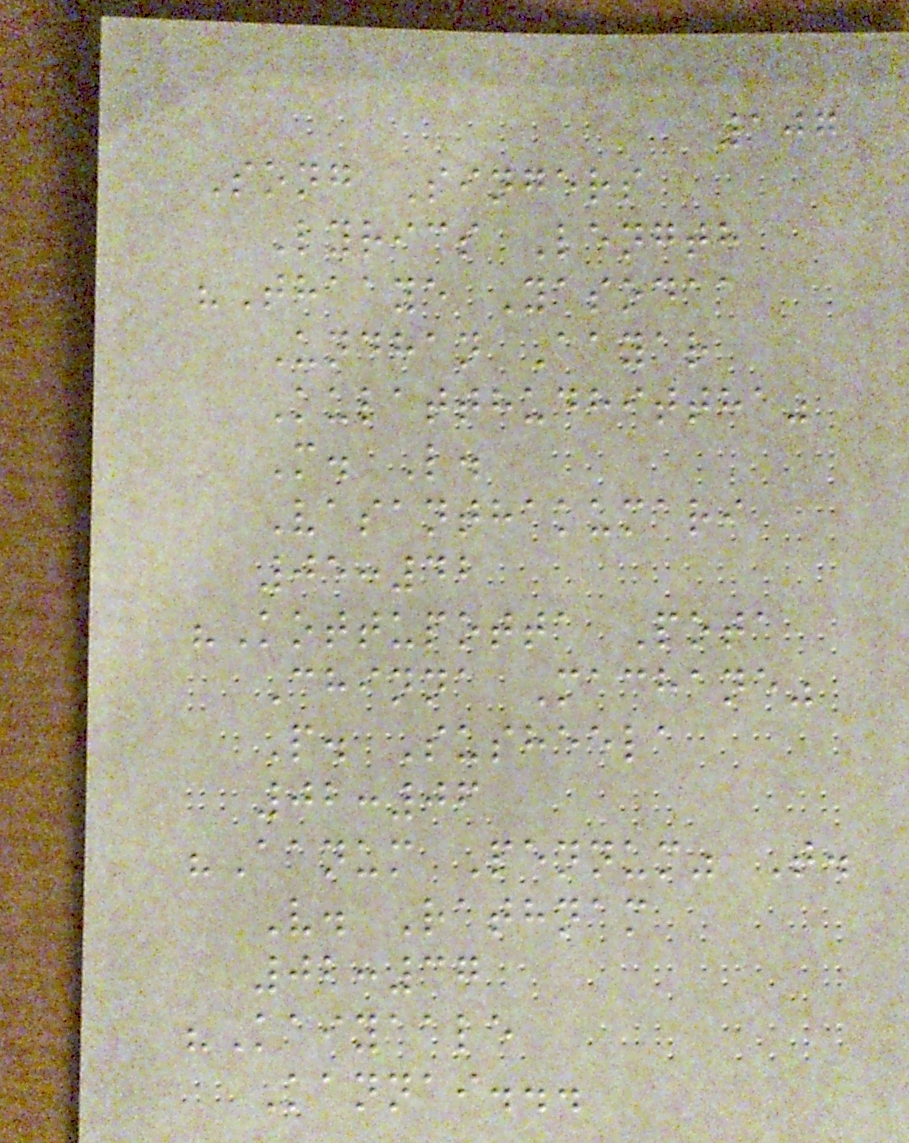107
Song Singers
Lyrics Length
"Thaaye Yasodaa
Undhan Aayar
Kulatthudhittha"
M. L.
Vasanthakumari
05:42
"Kottupotta Pota
Chinna Machane"
P. Susheela
02:06
"Aanum Pennum" T.
V. Rathnam
02:37
"Kaiyaale
Kannai...
